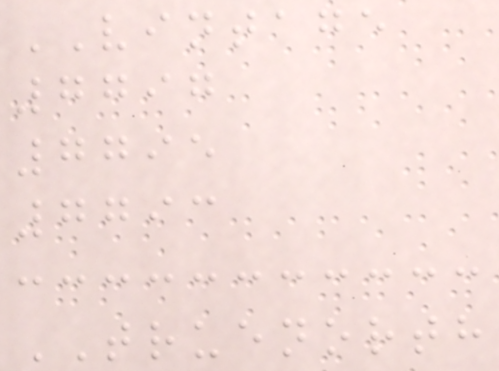VINTAGE
7797
7795
7793
TRUENORTH
